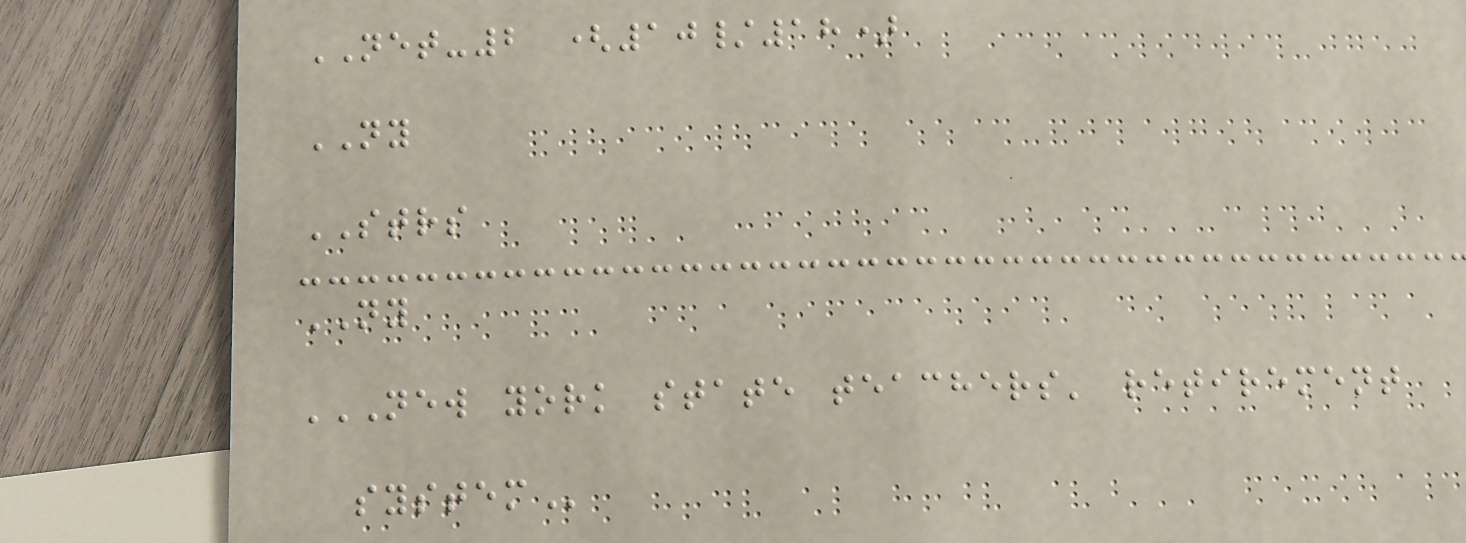NET-2 (10/18)
NY
STRS
NY
NEW YORK STATE TEACHERS' RETIREMENT
SYSTEM
